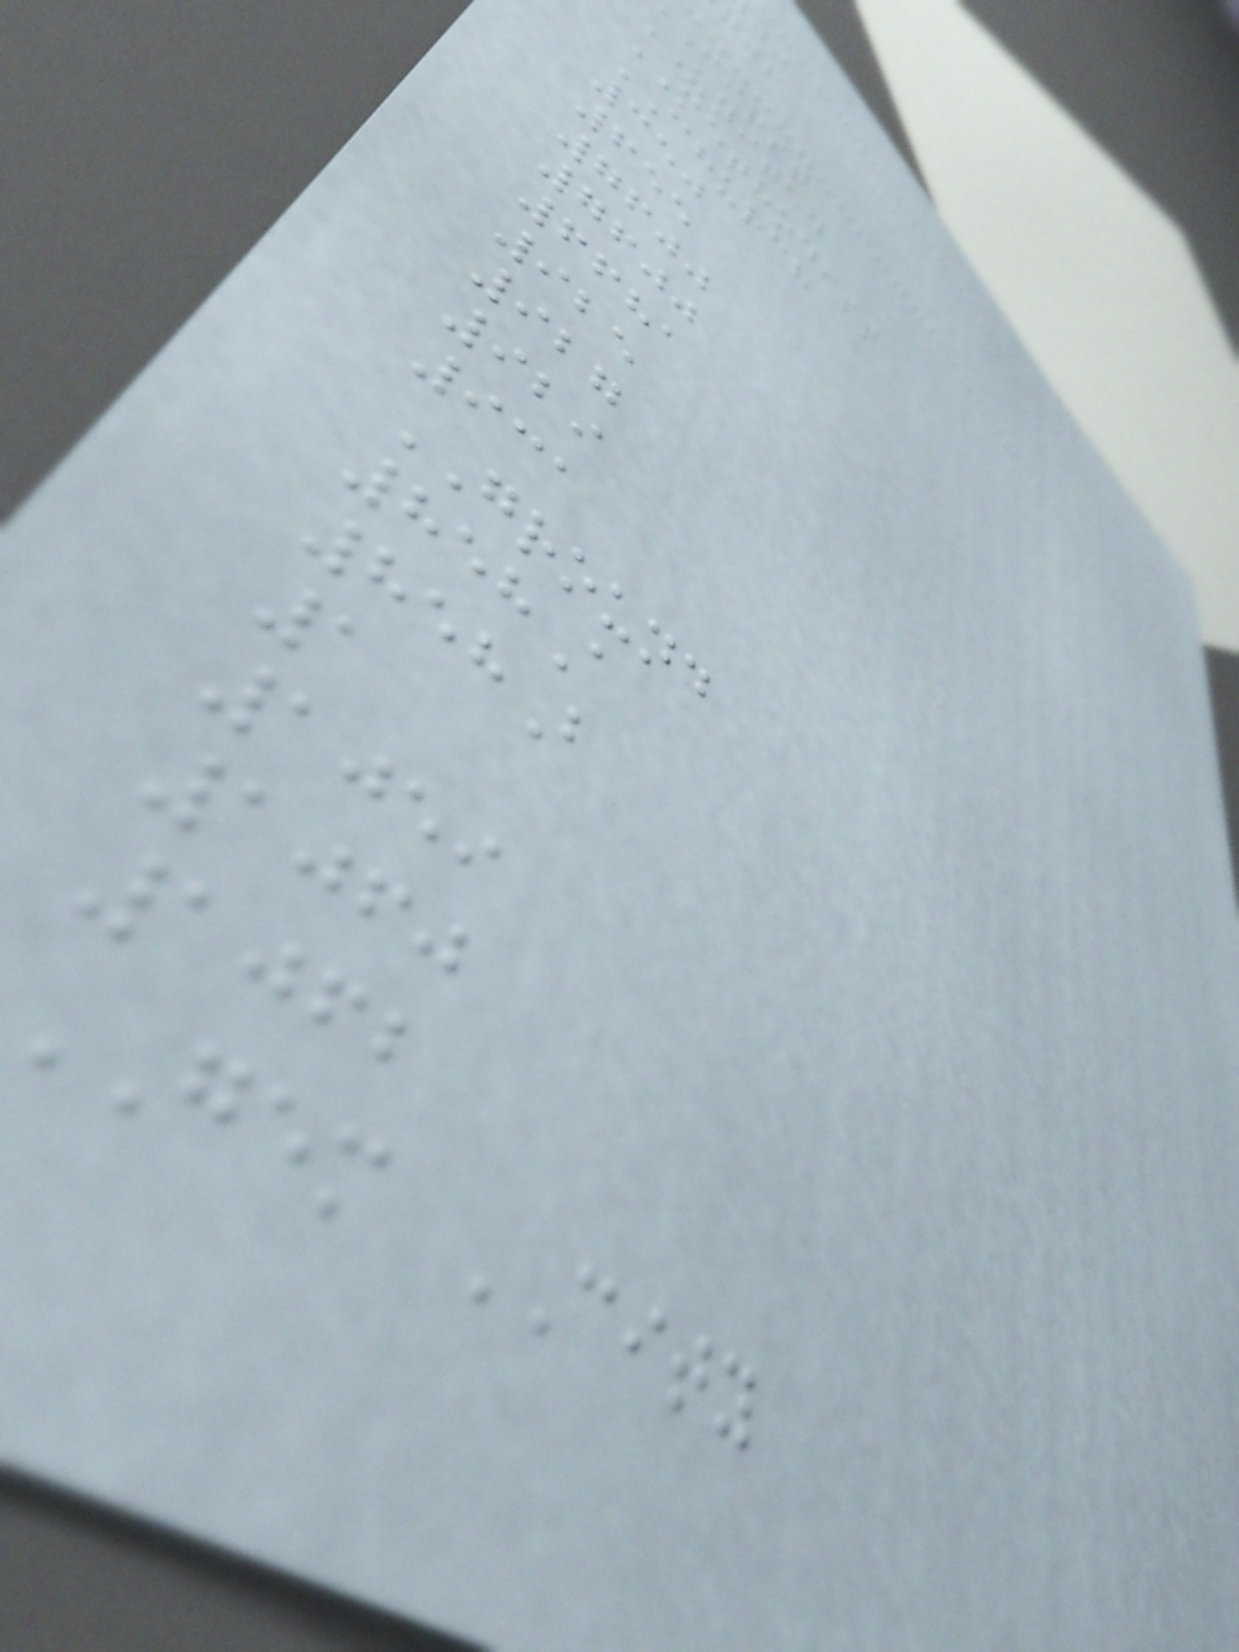first
united
METHODIST
CHURCH
350
655
7600
7600
6681
925
927
929
931
GROUND
858A
858B
1
1059
1060
1062
gem CITY
